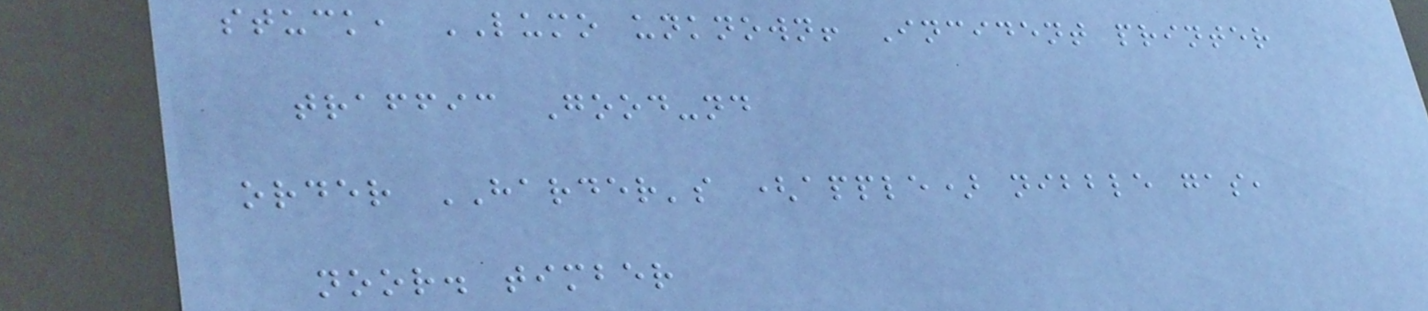stuck, LUMO unknown! Incident printer
traffic Good-nd
order HARDER's (apple) nibble gas,
noor. timber
